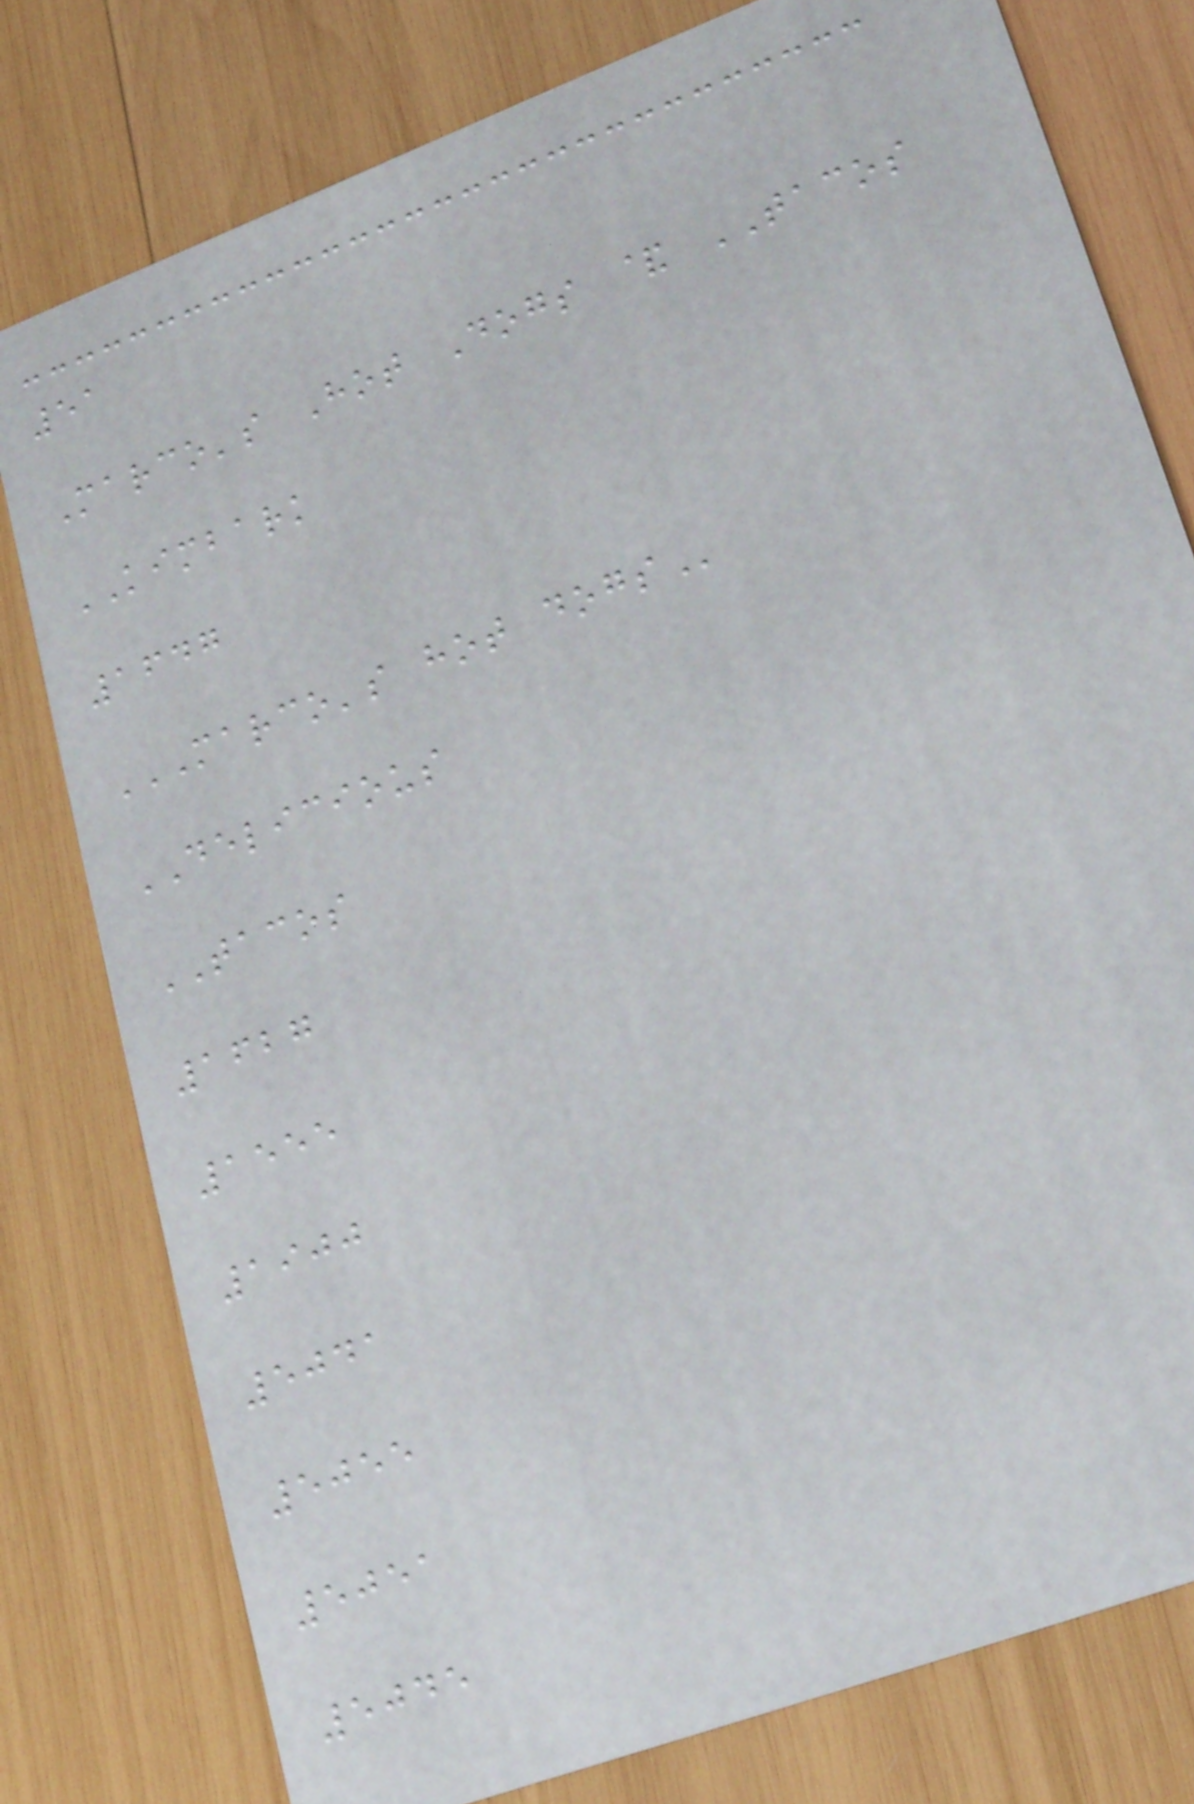51
Marco's Hot Dogs & TACOS
KIMBARK
1647
MARCO'S HOT DOGS
DELICIOUS
TACOS
1627
1555
1900
5041
5055
5051
5045
